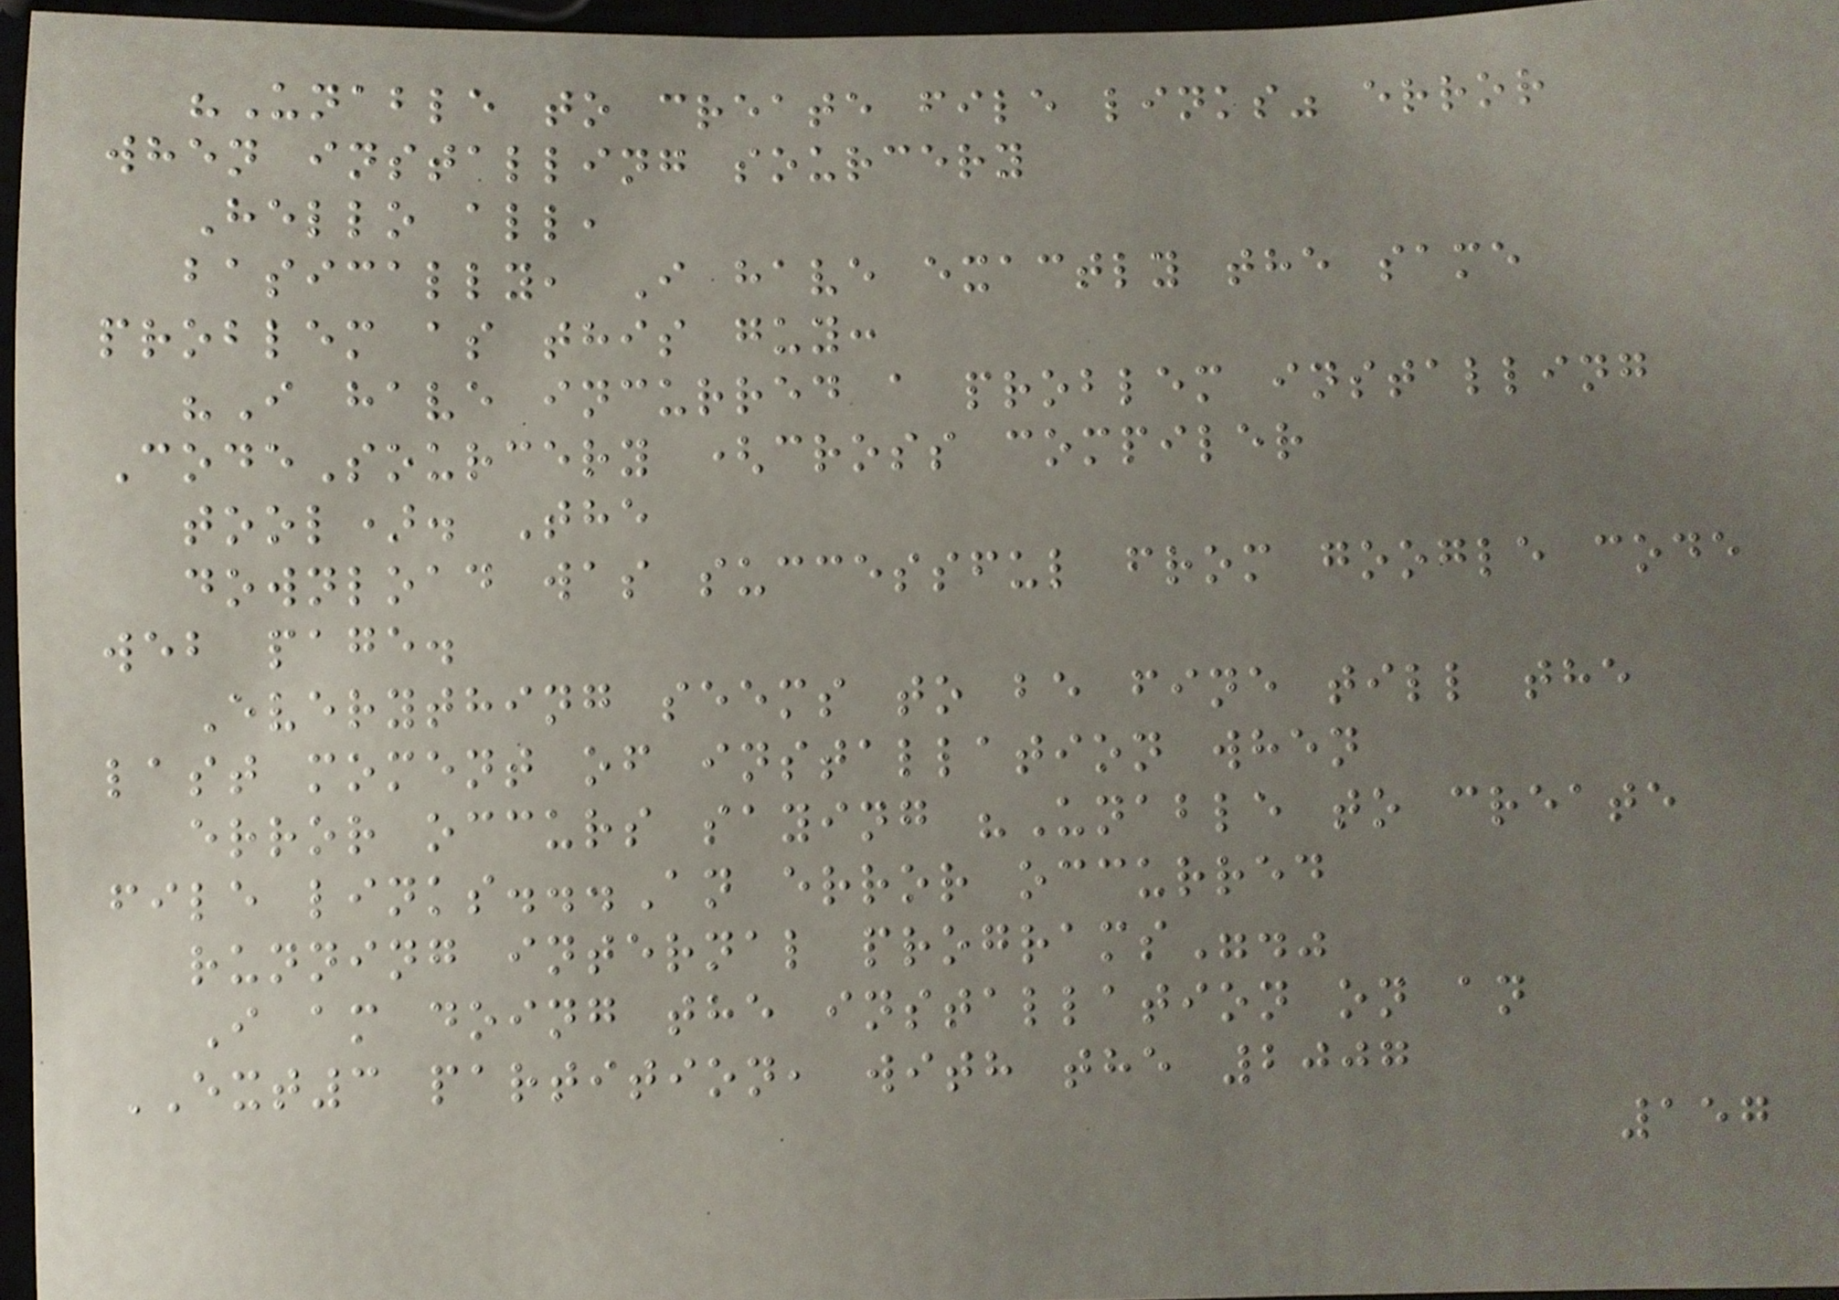"Unable to create file links" error
when installing sourcery
Hello all,
basically, I have exactly the same
problem as this guy:
"I have incurred a problem installing
CodeSourcery (cross compiler
tool). The
download was successful from google code
web page.
Everything seems to be fine till the
last moment of installation when
error occurs saying "Unable to create
file links...An error occurred
running internal programs"."
I am doing the installation on an
EXT3 partition, with the 2007
157
